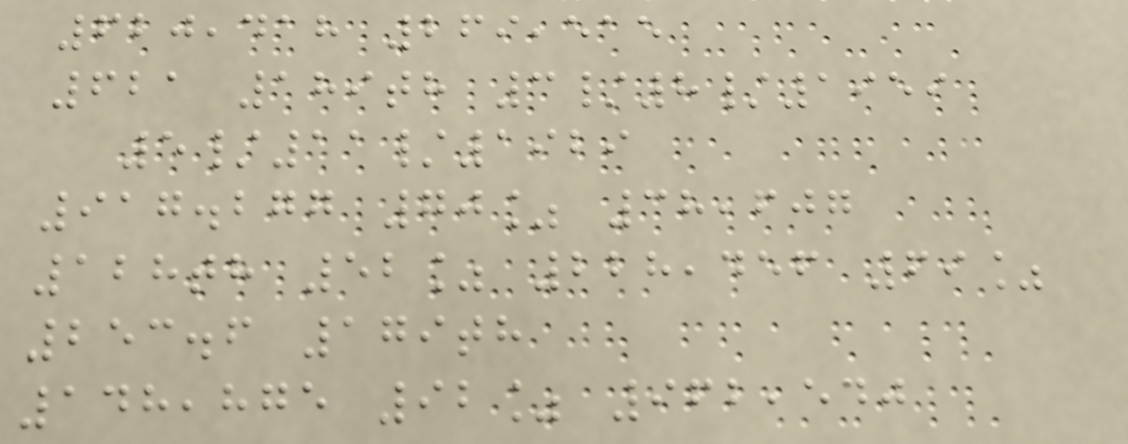620,418 269,515
621 189th 3/8/1959
5/11/1929
917.277 70% 38,607
128th 52% 228,456 69%
253.6 179th
148,875 92% 962,540
